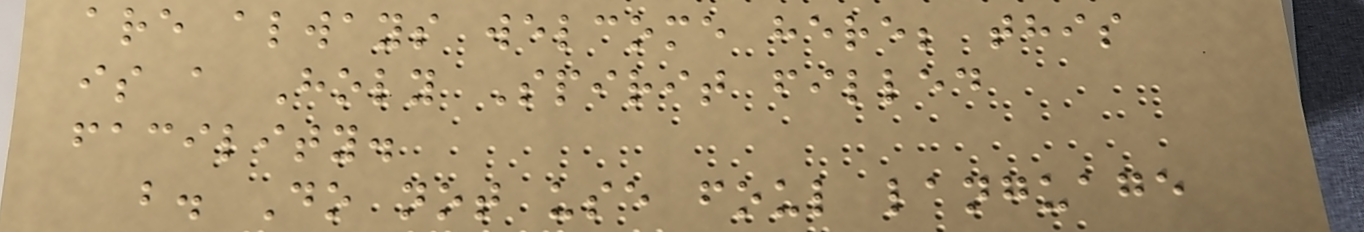are always welcome here; this
is a Holy Spirit filled
facility.
b. Do not use foul language
